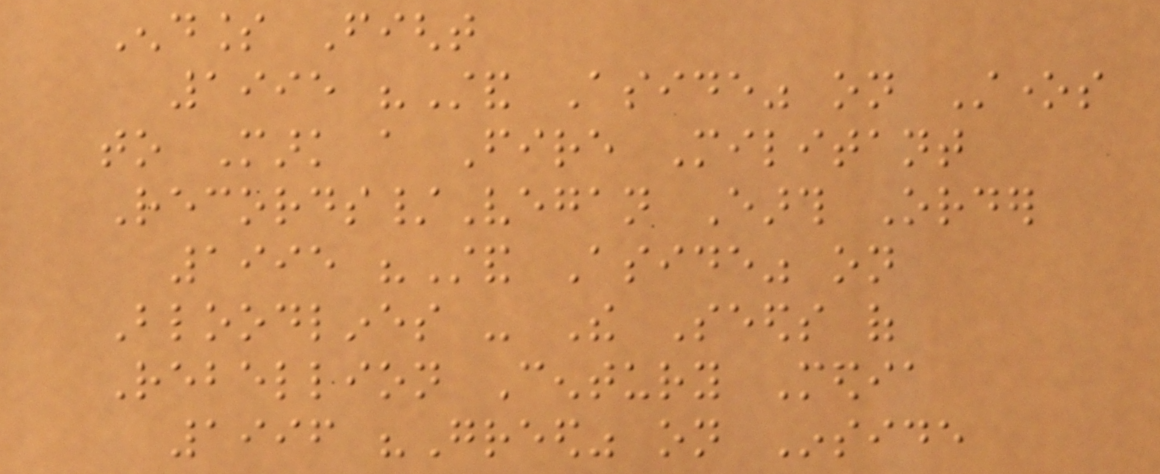Endless Fight
1995 "Stand Aside" on Stones
to Mark a Fire Militant
Records/Vegan Earth Order
1995 "Stand Aside" on
Bloodlines - The Seeds of
Rebellion Century Media
1996 "Greed" on Inside
